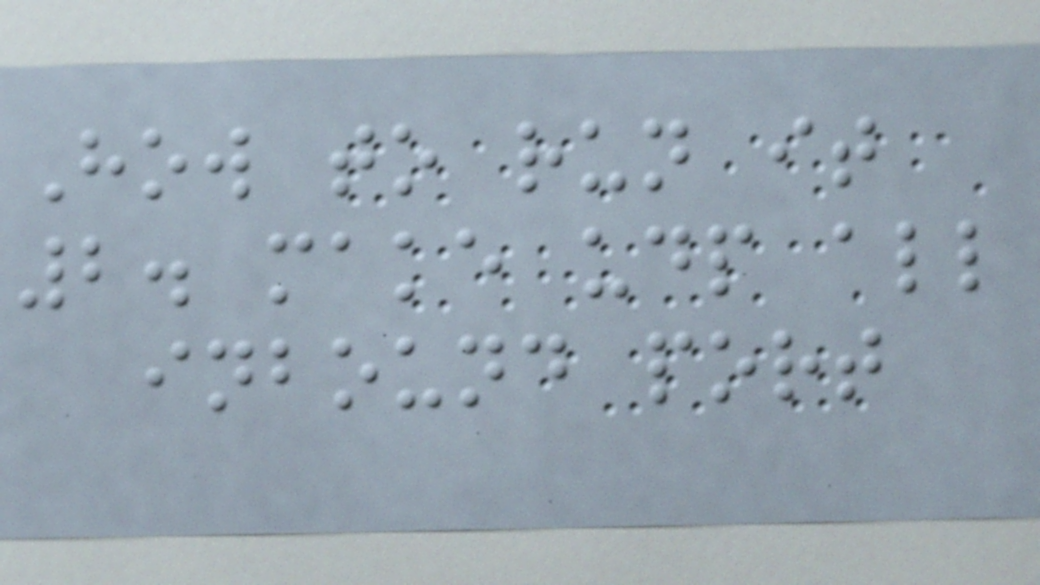How to run it
2. make udp all
inbound port
